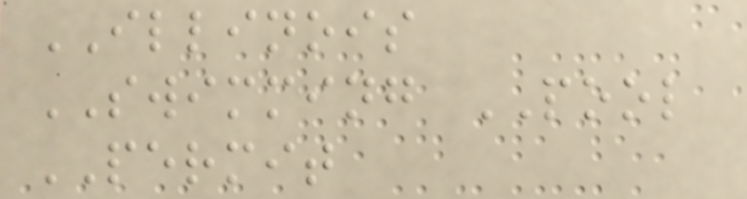ILLINOIS
SWIMMING POOL
PERMIT
